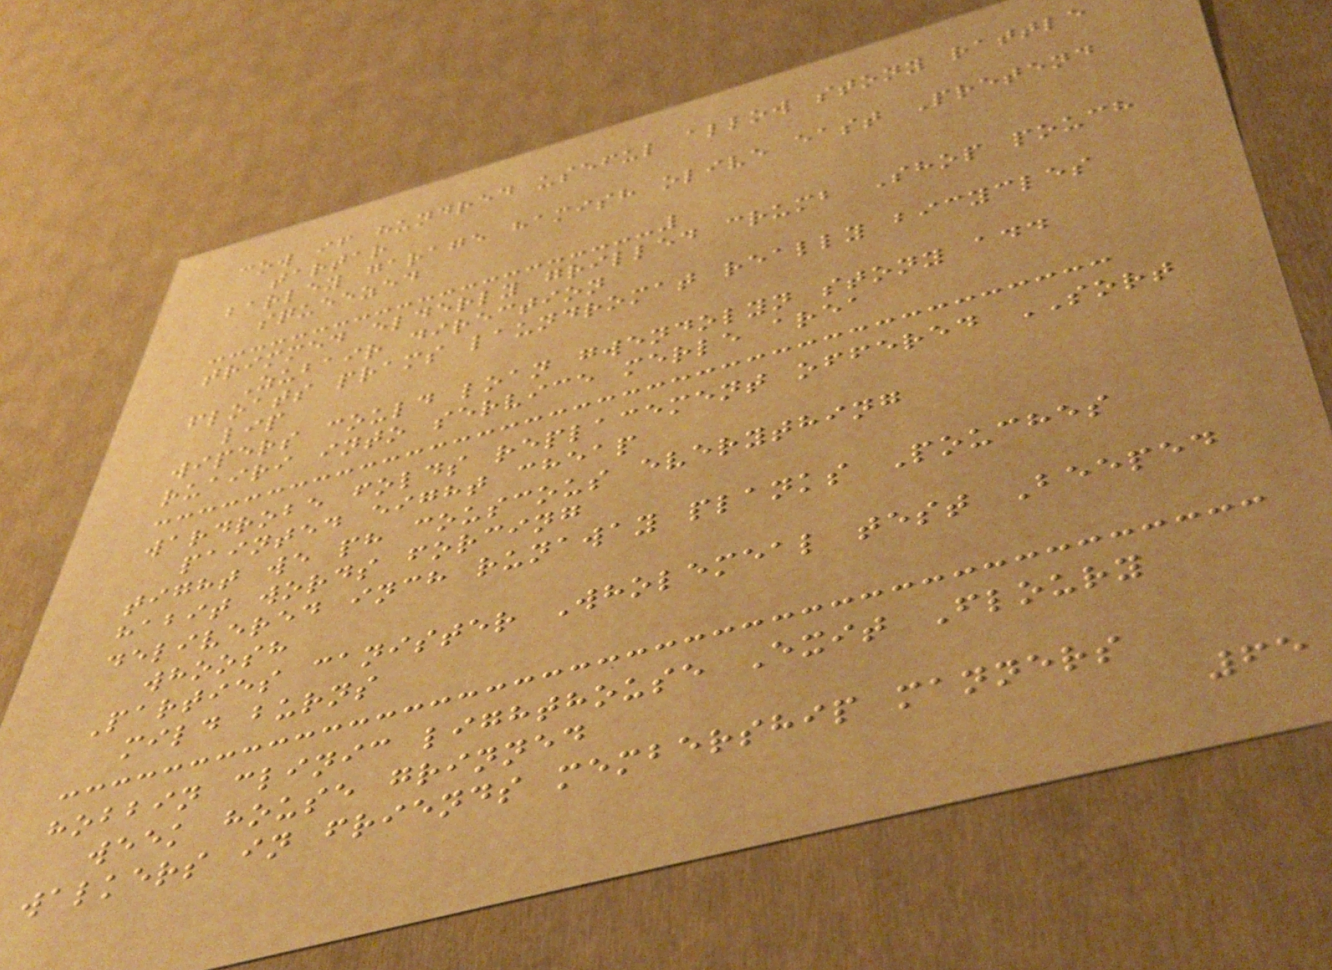cow if hundred useful allow stony rattle
tartar
barley garage hamish olive east Pretend
squeezed
trimmed elderly grilled crumb Shop pouch
Zubair direction
floats prams laundromat really bicycles
lip
wipers could loan gwendolyn stony add
ruairi into service merle area
wardrobe folds replacement offered SORT
painted eight cheap
tight we ph couscous everything
habit words forcing
delivered inch runaway planks Pouches
whoosh
Parties canister Wholemeal test Beeped
mild burns
hobbin clinic lighthouse Exit Floury
week house grinned
walkers in friends membership manners
65
